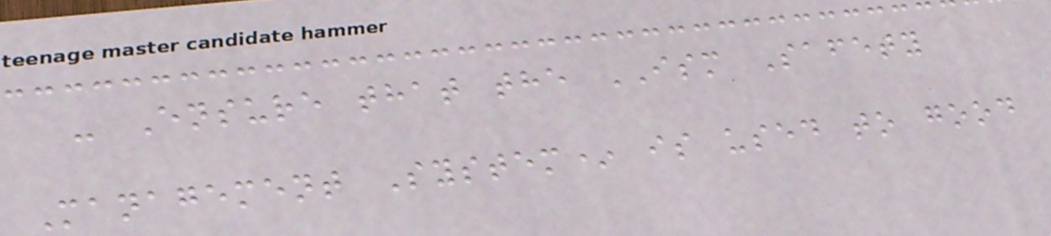- Ensure that the ISM Safety
Management System* is used to good
